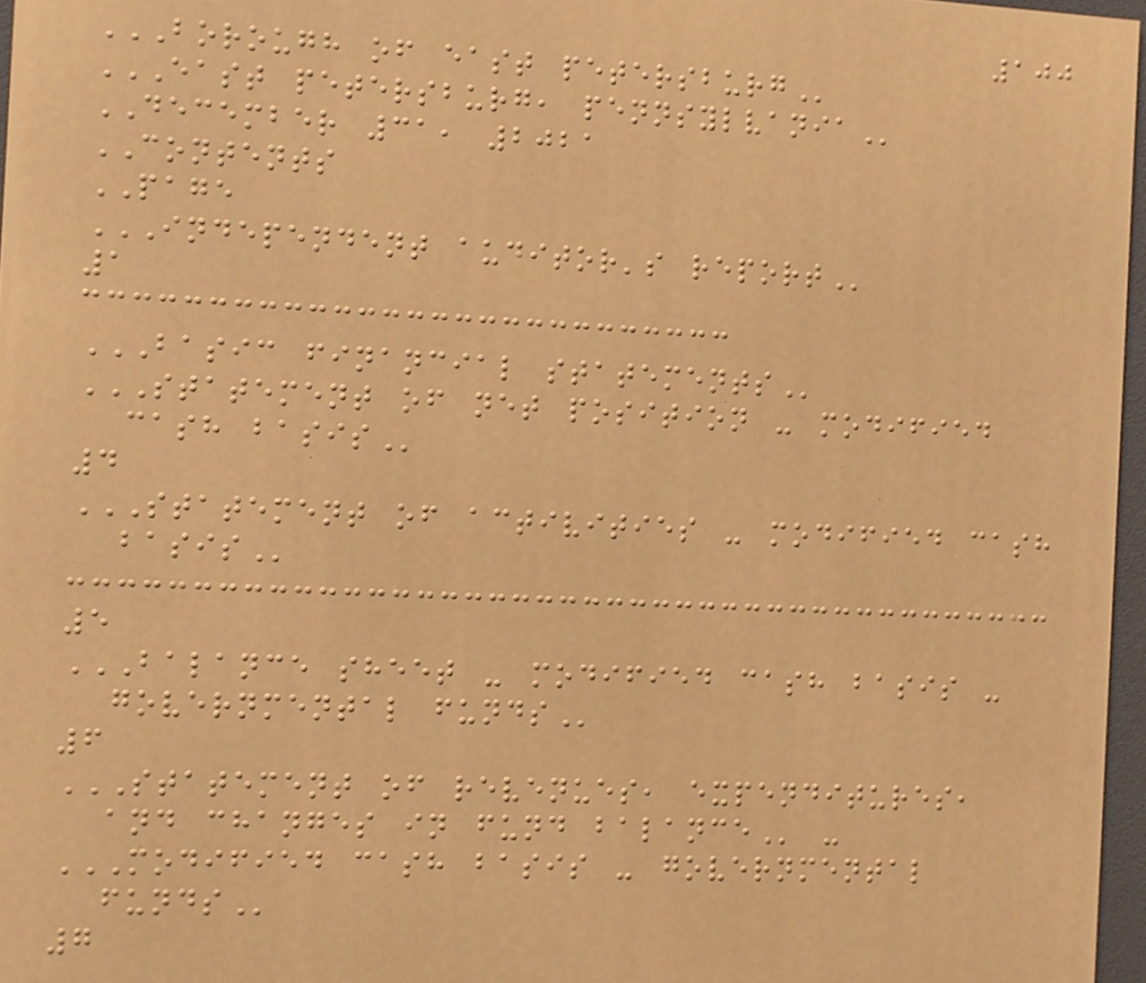100
BOROUGH OF EAST PETERSBURG
EAST PETERSBURG, PENNSYLVANIA
DECEMBER 31, 2021
CONTENTS
PAGE
INDEPENDENT AUDITOR'S REPORT
1
BASIC FINANCIAL STATEMENTS
STATEMENT OF NET POSITION - MODIFIED
CASH BASIS
4
STATEMENT OF ACTIVITIES - MODIFIED CASH
BASIS
5
BALANCE SHEET - MODIFIED CASH BASIS -
GOVERNMENTAL FUNDS
6
STATEMENT OF REVENUES, EXPENDITURES,
AND CHANGES IN FUND BALANCE -
MODIFIED CASH BASIS - GOVERNMENTAL
FUNDS
7
